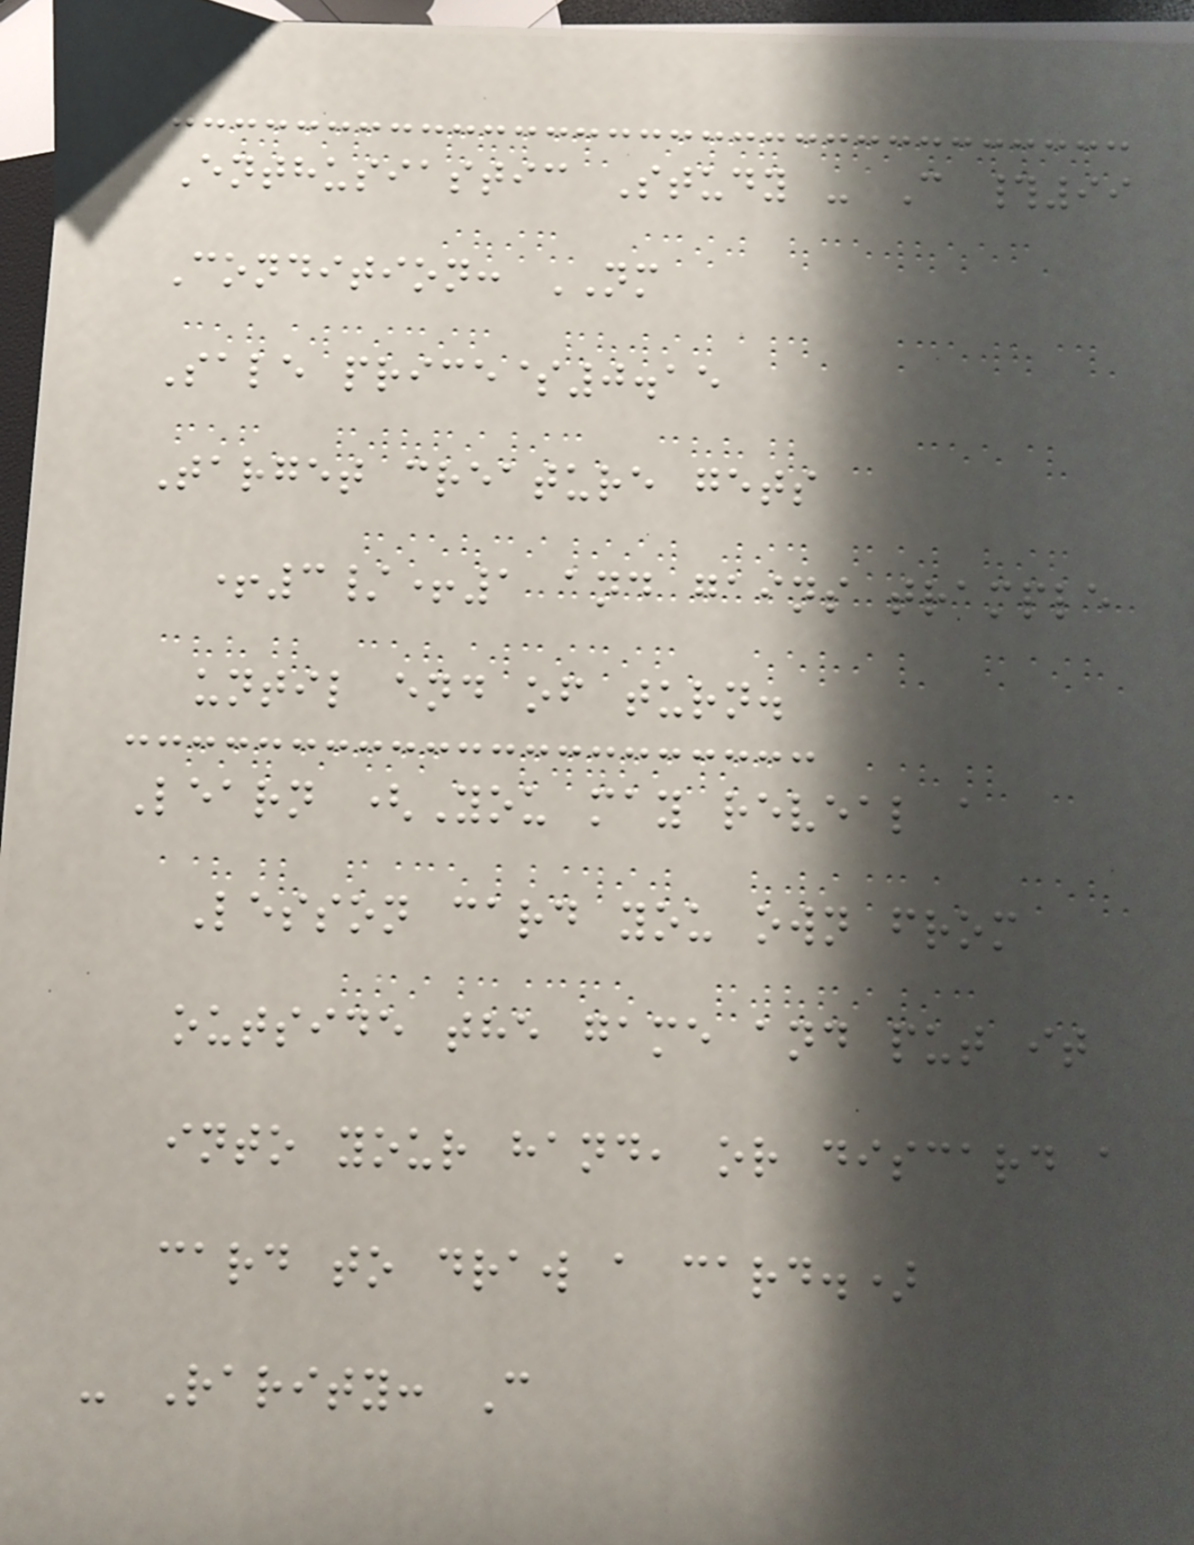Enthusiastic Study - C #99
Condition: NM
Sale price$0.15
Target creature gets
+3/+1 and gains trample
until end of turn.
Learn (You may reveal a
Lesson card you own from
outside the game and put it
into your hand, or discard a
card to draw a card.)
- Rarity: C
